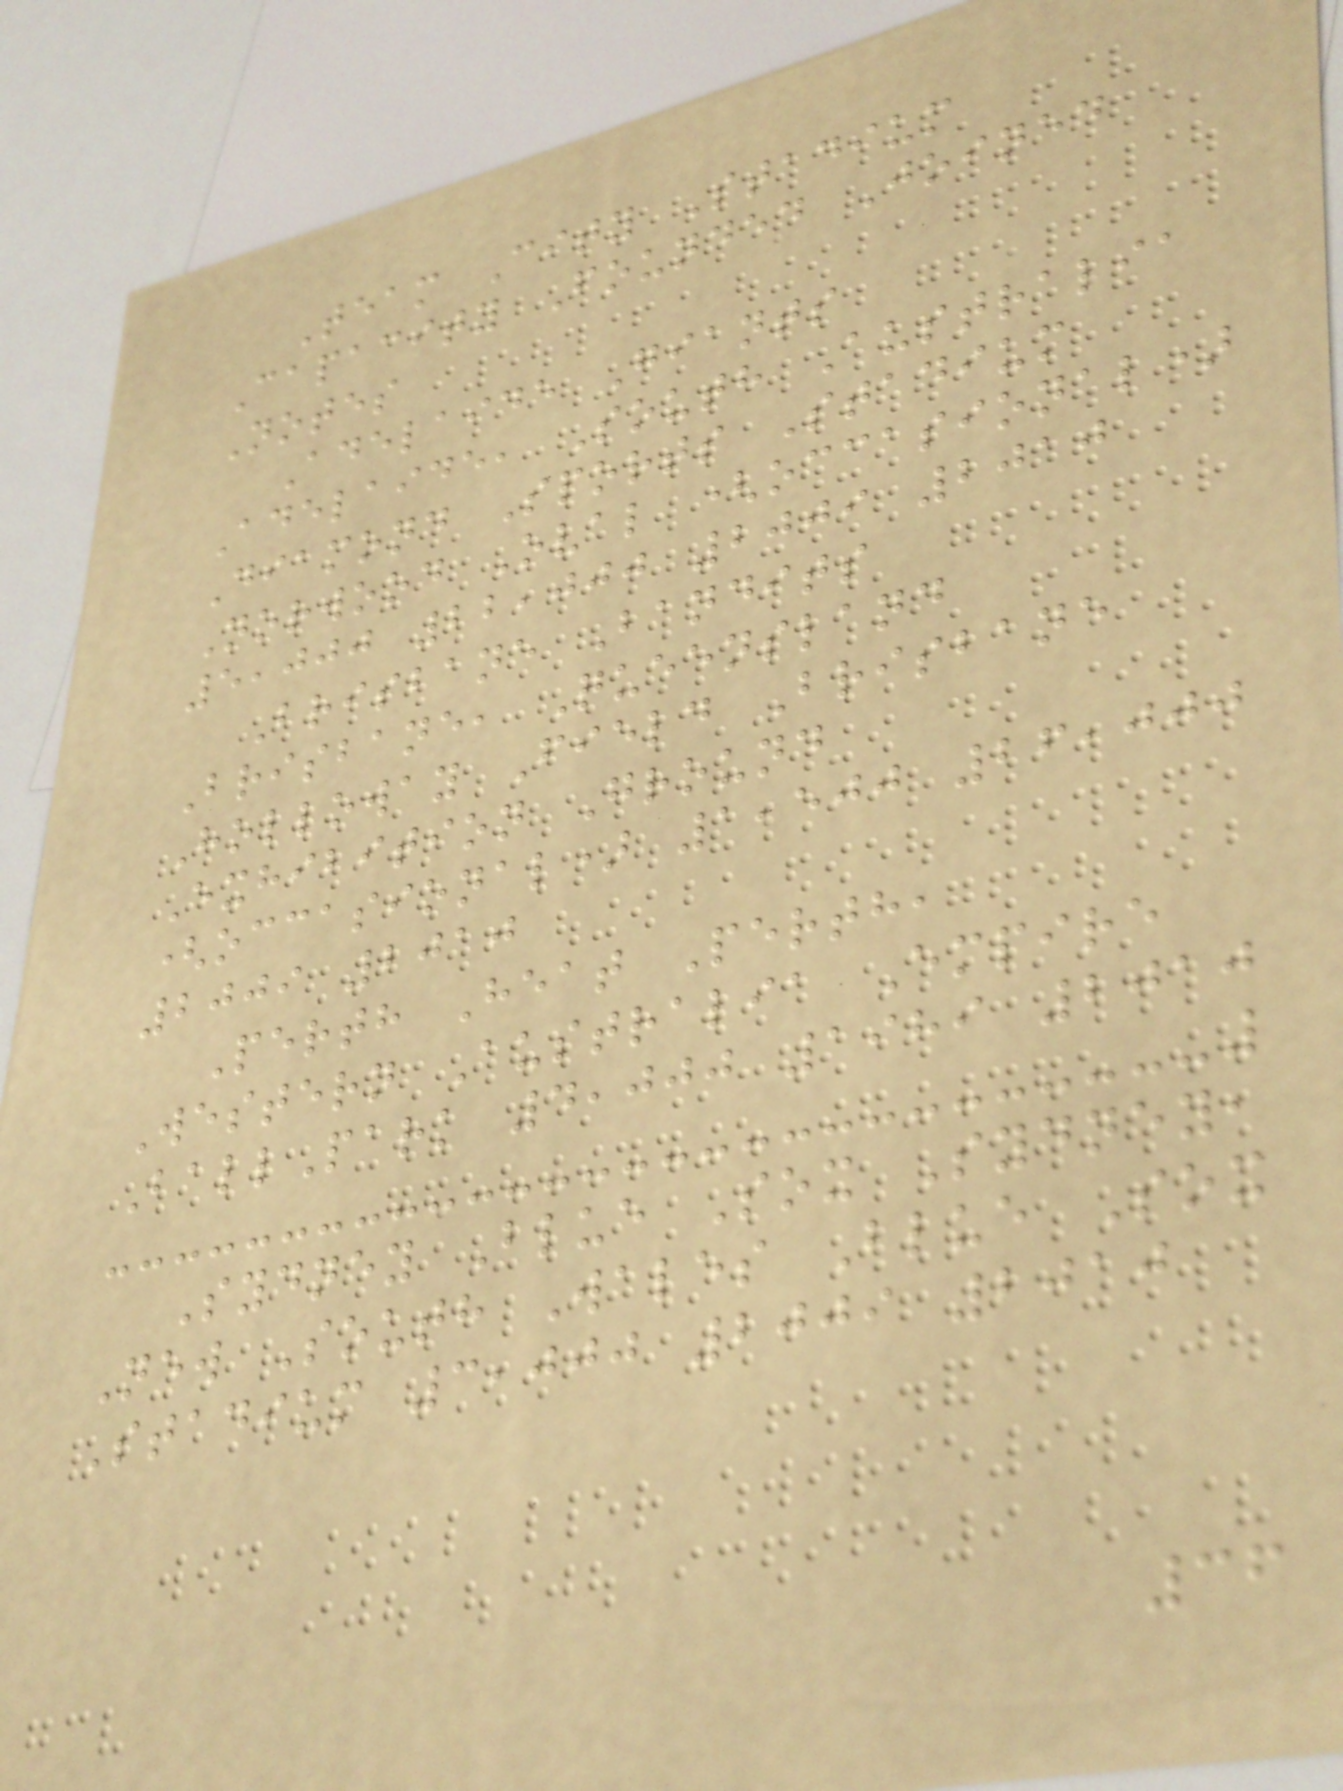Team City Stadium
Capacity Founded Joined
Notes
Adelaide Giants
Adelaide, South Australia
Diamond Sports Stadium
Norwood Oval (occasional)
5,000 22,000 2009 2010
Brisbane Bandits
Brisbane, Queensland
Holloway Field Brisbane
Exhibition Ground
(occasional) 1,500 26,000
2009 2010
Perth Heat Perth,
Western Australia Empire
BallPark 4,000 1989 2010
Sydney Blue Sox Sydney,
New South Wales Blue Sox
Stadium 3,000 2009 2010
36
